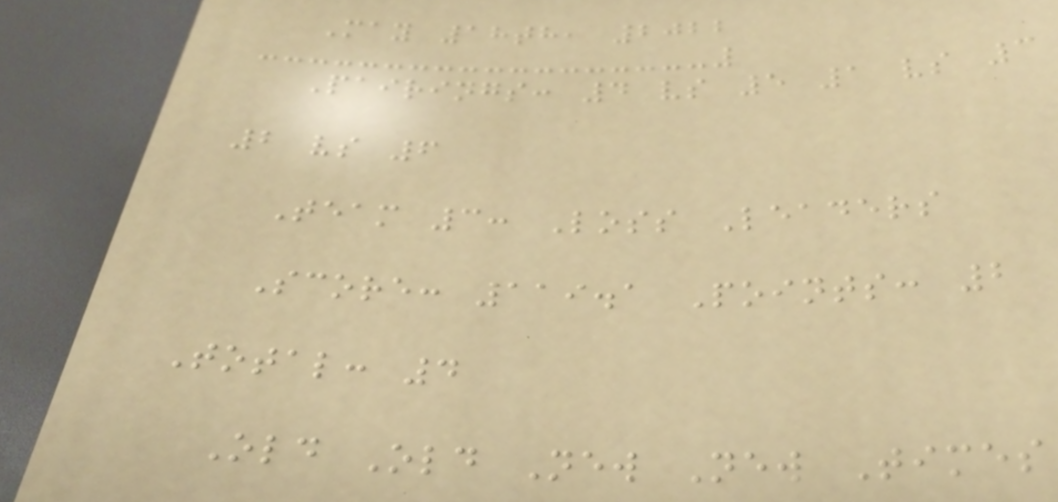May 18th, 2022
Pairings: 4 vs 5 1 vs 3
2 vs 6
Team 3: Loss Leaders
Score: 119.1 Points: 2
Total: 4
Old Old New New Times
